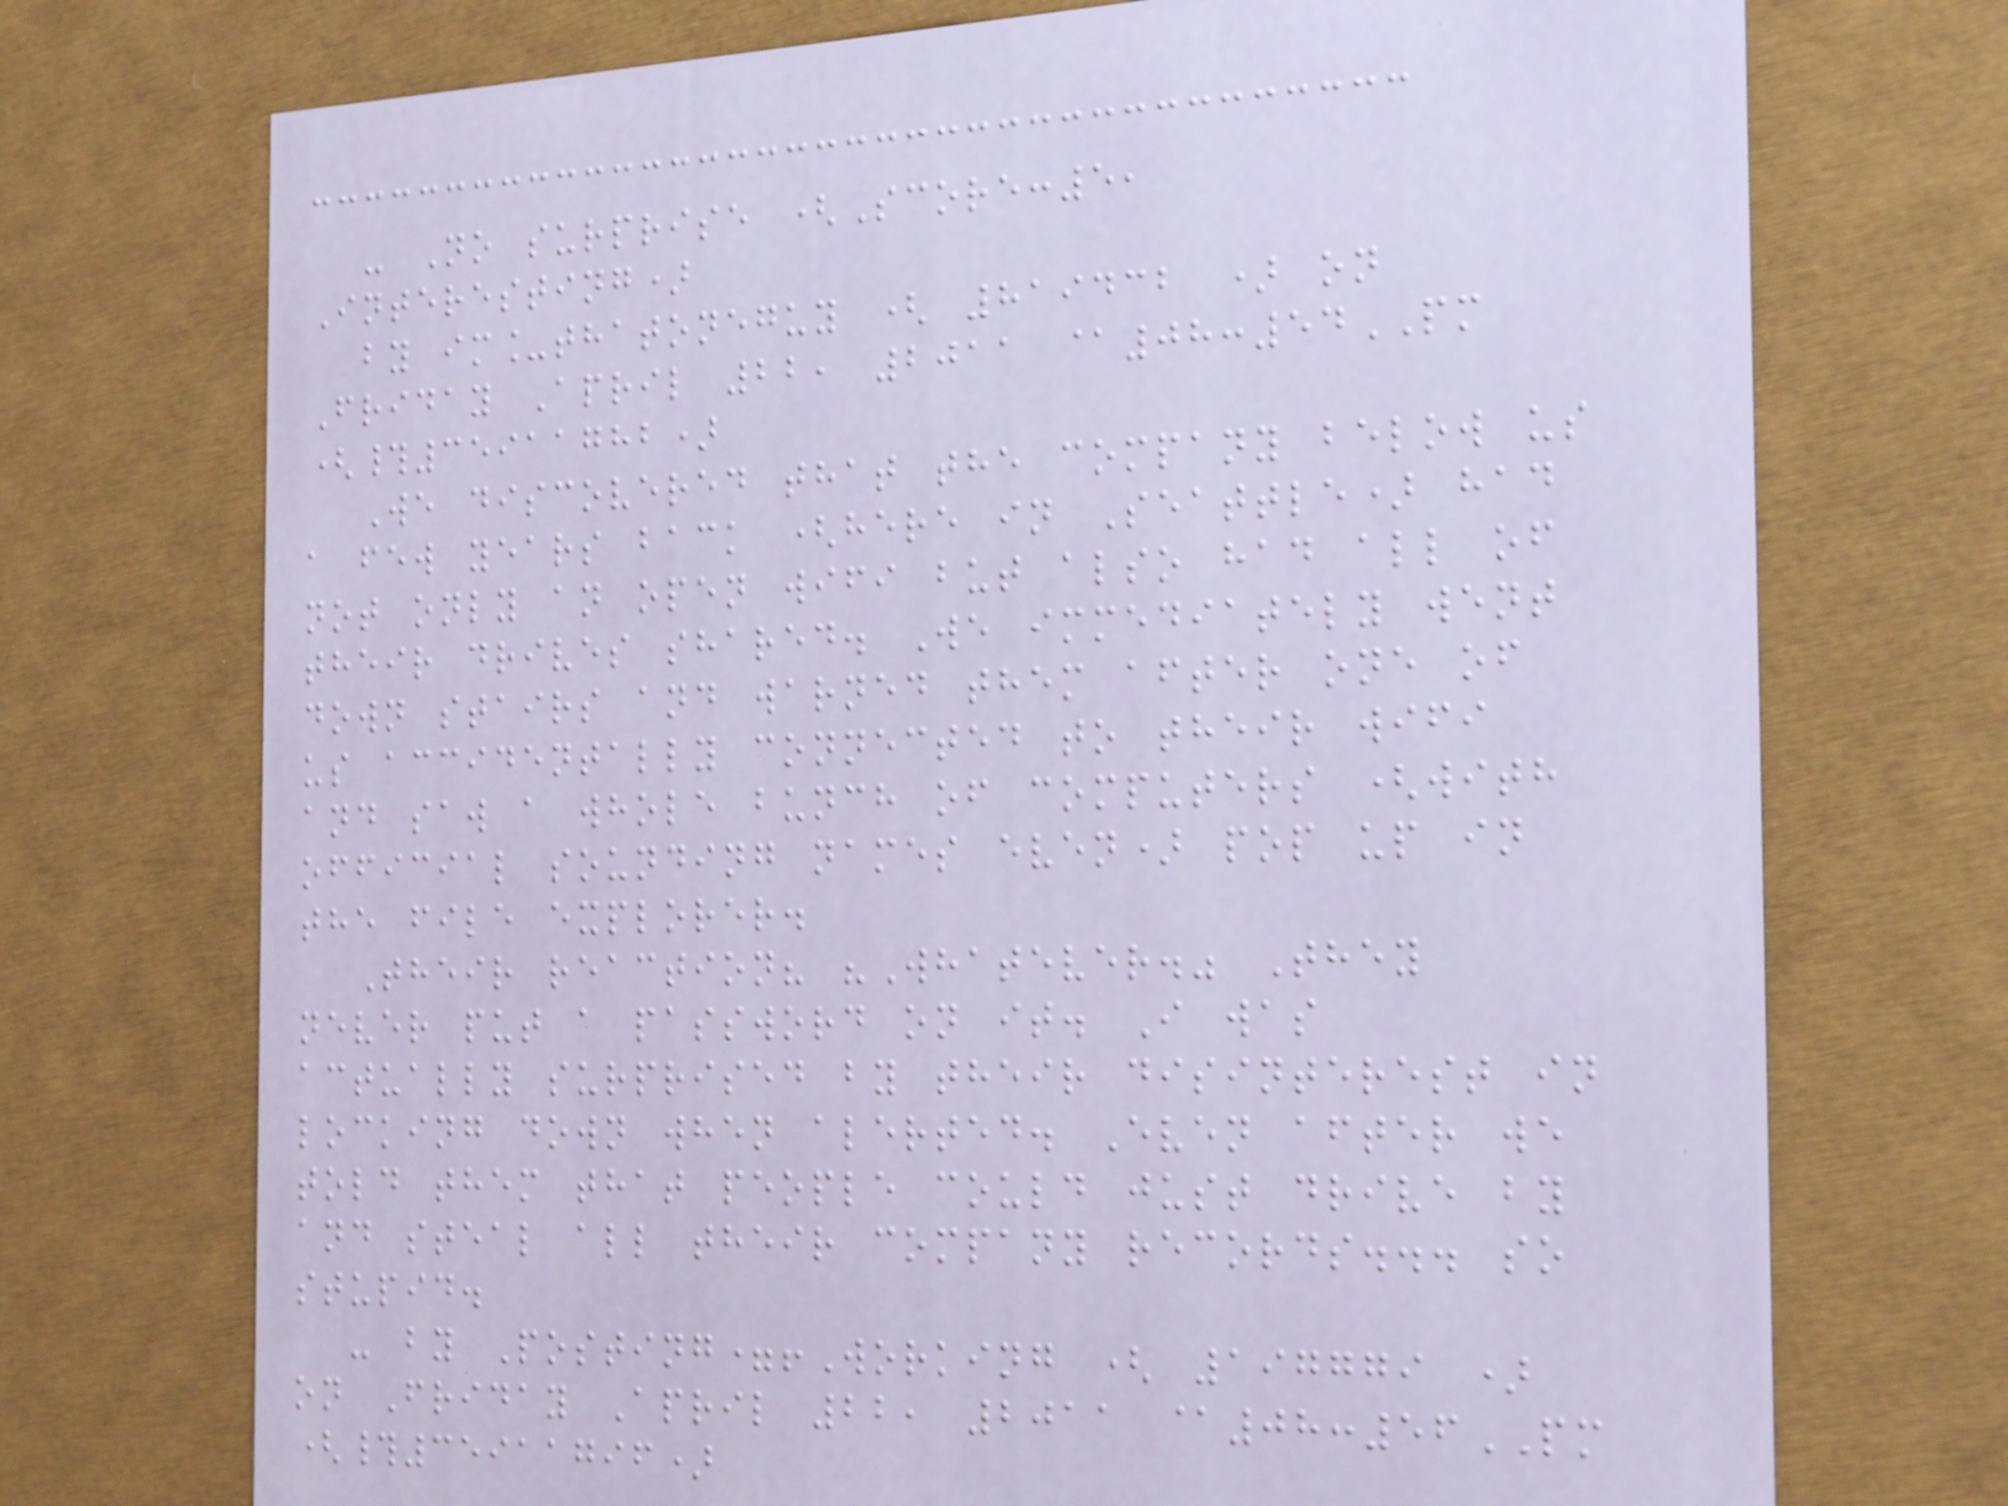- No surprise (Score:5,
Interesting)
by im_thatoneguy ( 819432 ) on
Friday April 22, 2011 @08:54PM
(#35911782)
We discovered that the company below us
a few years back (here in Seattle) had
not only an open wifi but also had all of
their drives shared. We immediately went
down stairs and warned them after one of
us accidentally connected to their wifi
and saw a whole bunch of computers (with
official sounding names even) pop up in
the file explorer.
Their reaction? "Whatever." They
never put a password on it. I was
actually surprised by their disinterest in
locking down when alerted. Even after we
told them that people could just drive by
and steal all their company records... so
stupid.
- by Posting=!Working ( 197779 )
on Friday April 22, 2011 @08:56PM
(#35911796)
